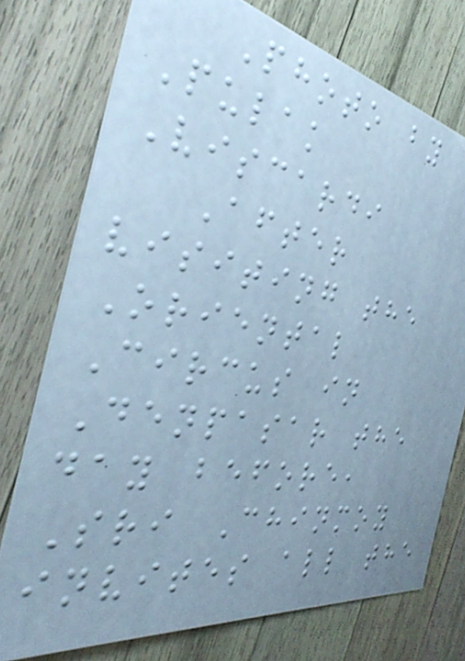Photo by
Pulak
Viscardi
After
visiting the
Oriental
Circus in
Denpasar the
day before,
Sri Chinmoy
invites all the
